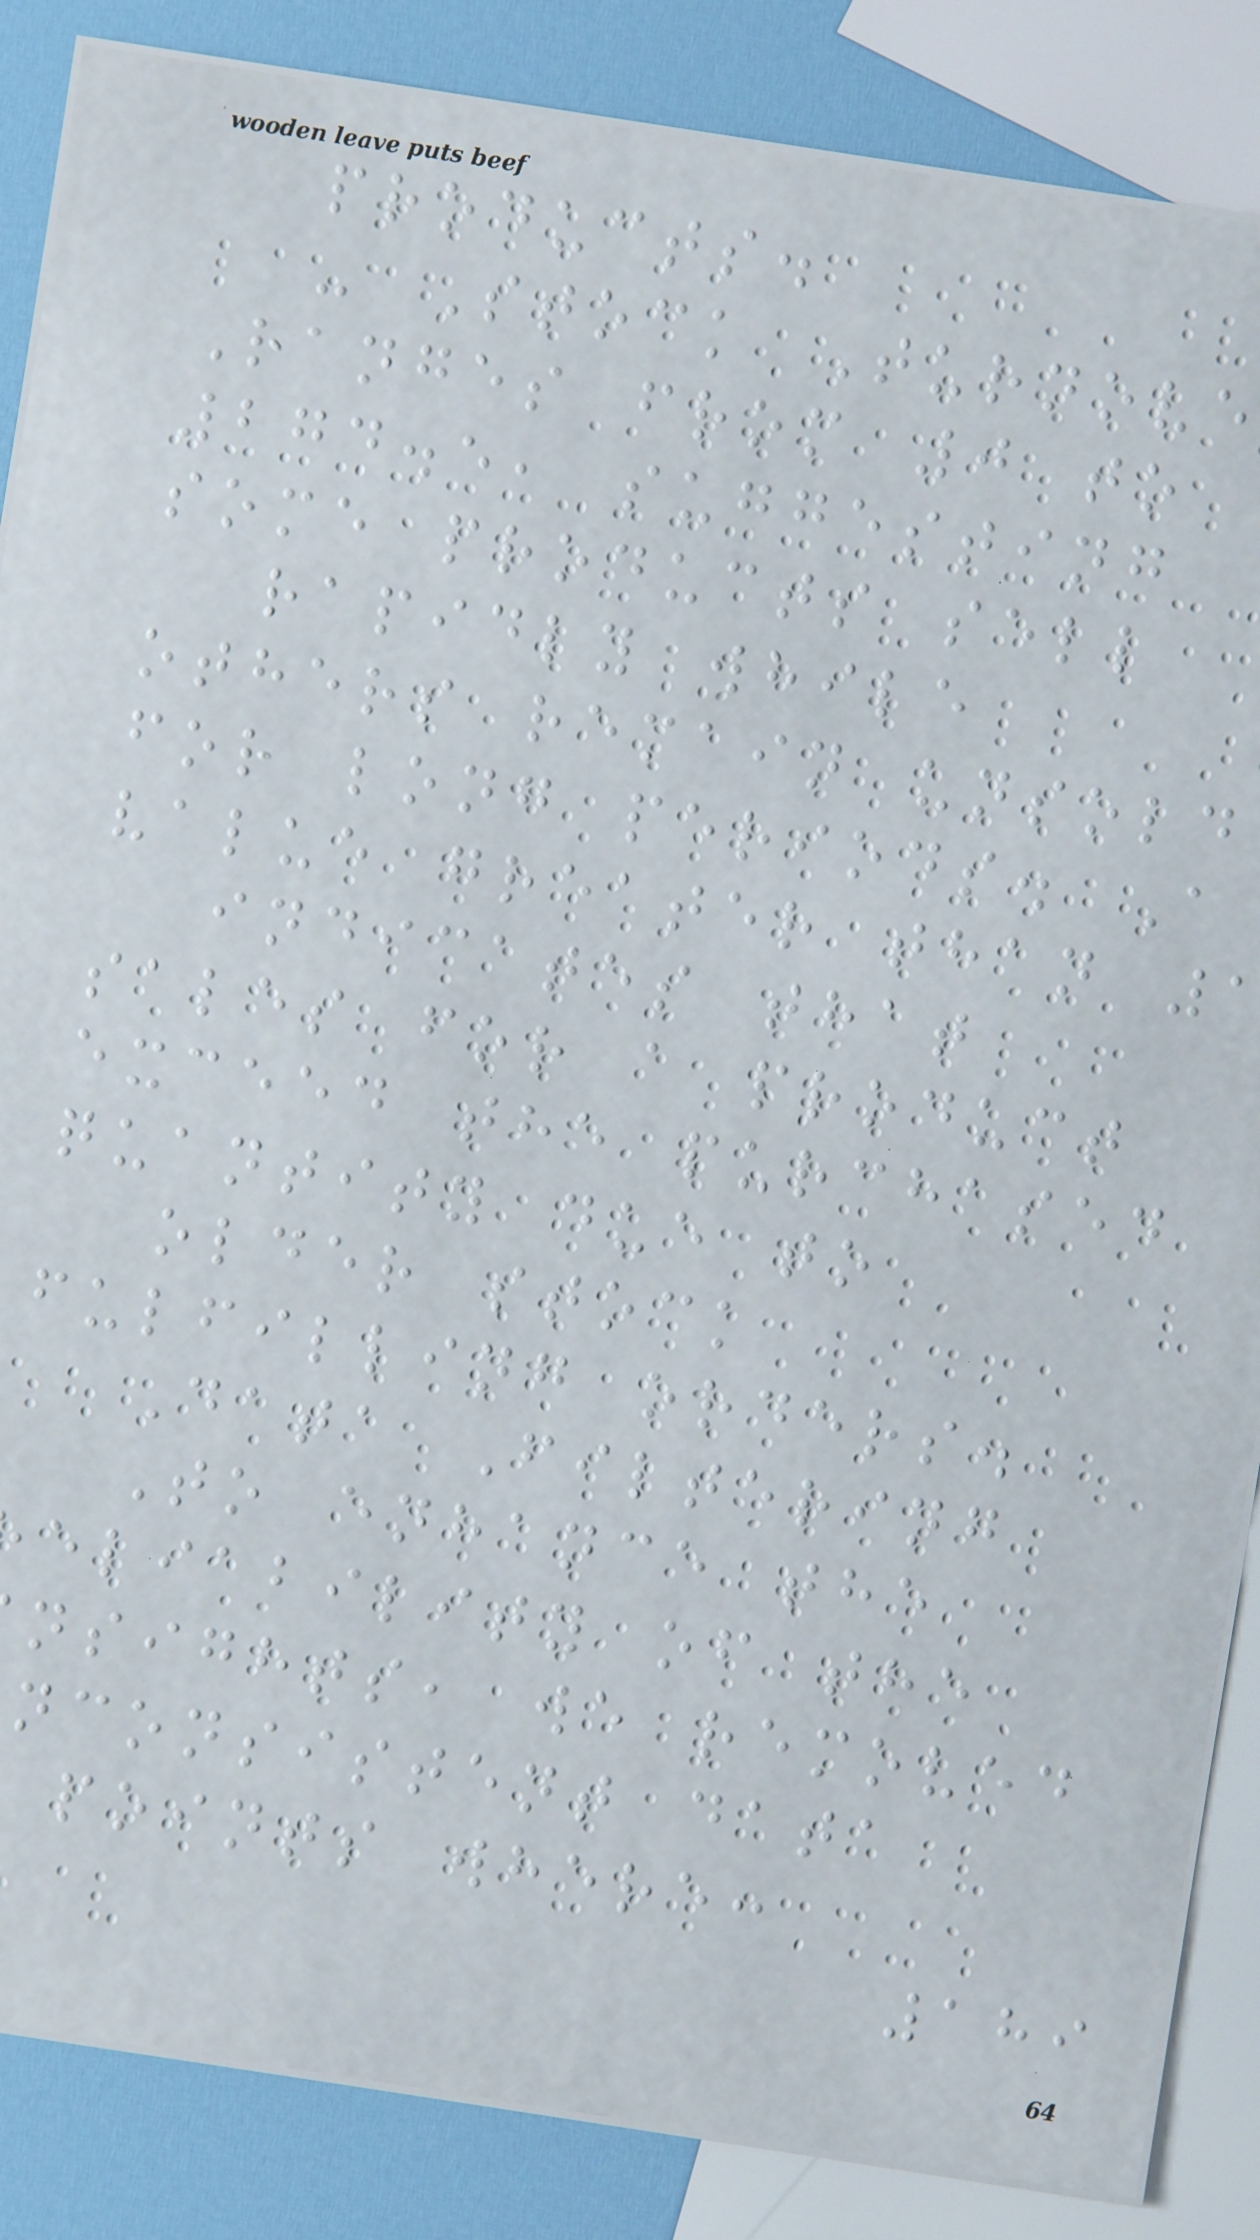products.
- Stock Turnove
Ranges from 0 to
274.5, suggesting
some products sell
rapidly while
others remain unsold
for long periods. A
value greater than
indicates that
sales for a product
exceed the purchased
quantity due to
older stock
fulfilling orders.
Data Filtering
To enhance the
eliability of the
nsights, we removed
nconsistent data
points where:
189
